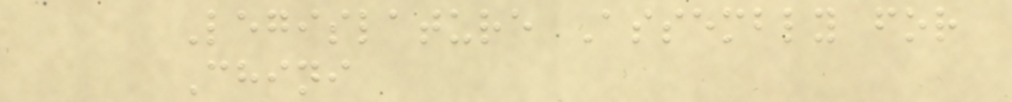Legislature Assembly for
Chini
